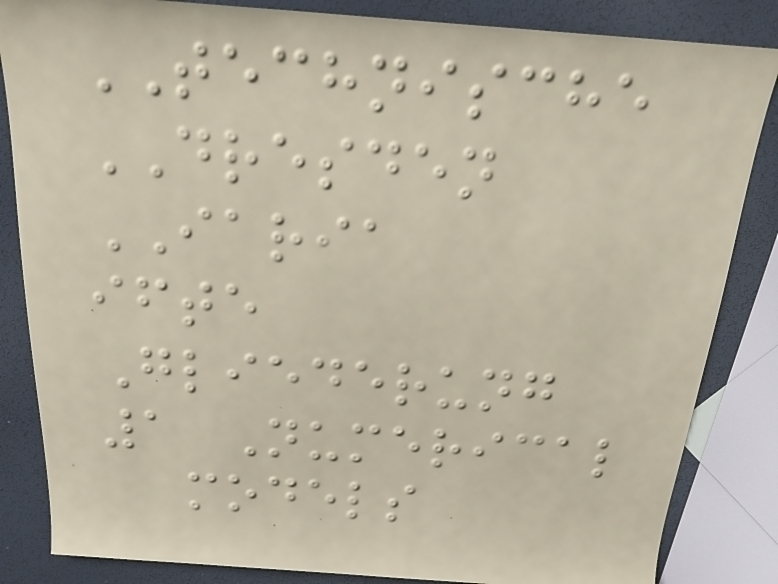TECHNISCHE
DRESDEN
IARIA
ifte
Gliederung
1 Numerical
models
